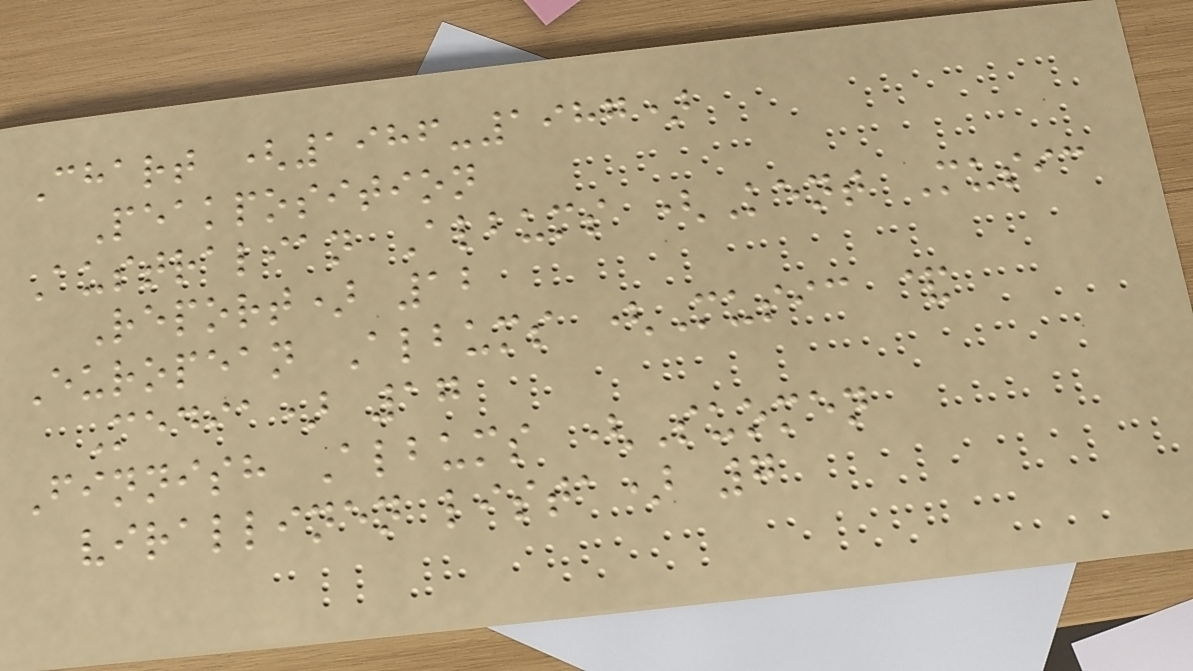Chart (1986-1987)
Peakposition
Australian Albums (Kent Music
Report) 12
European Albums (Music &
Media) 17
Finnish Albums (Suomen
virallinen lista) 7
